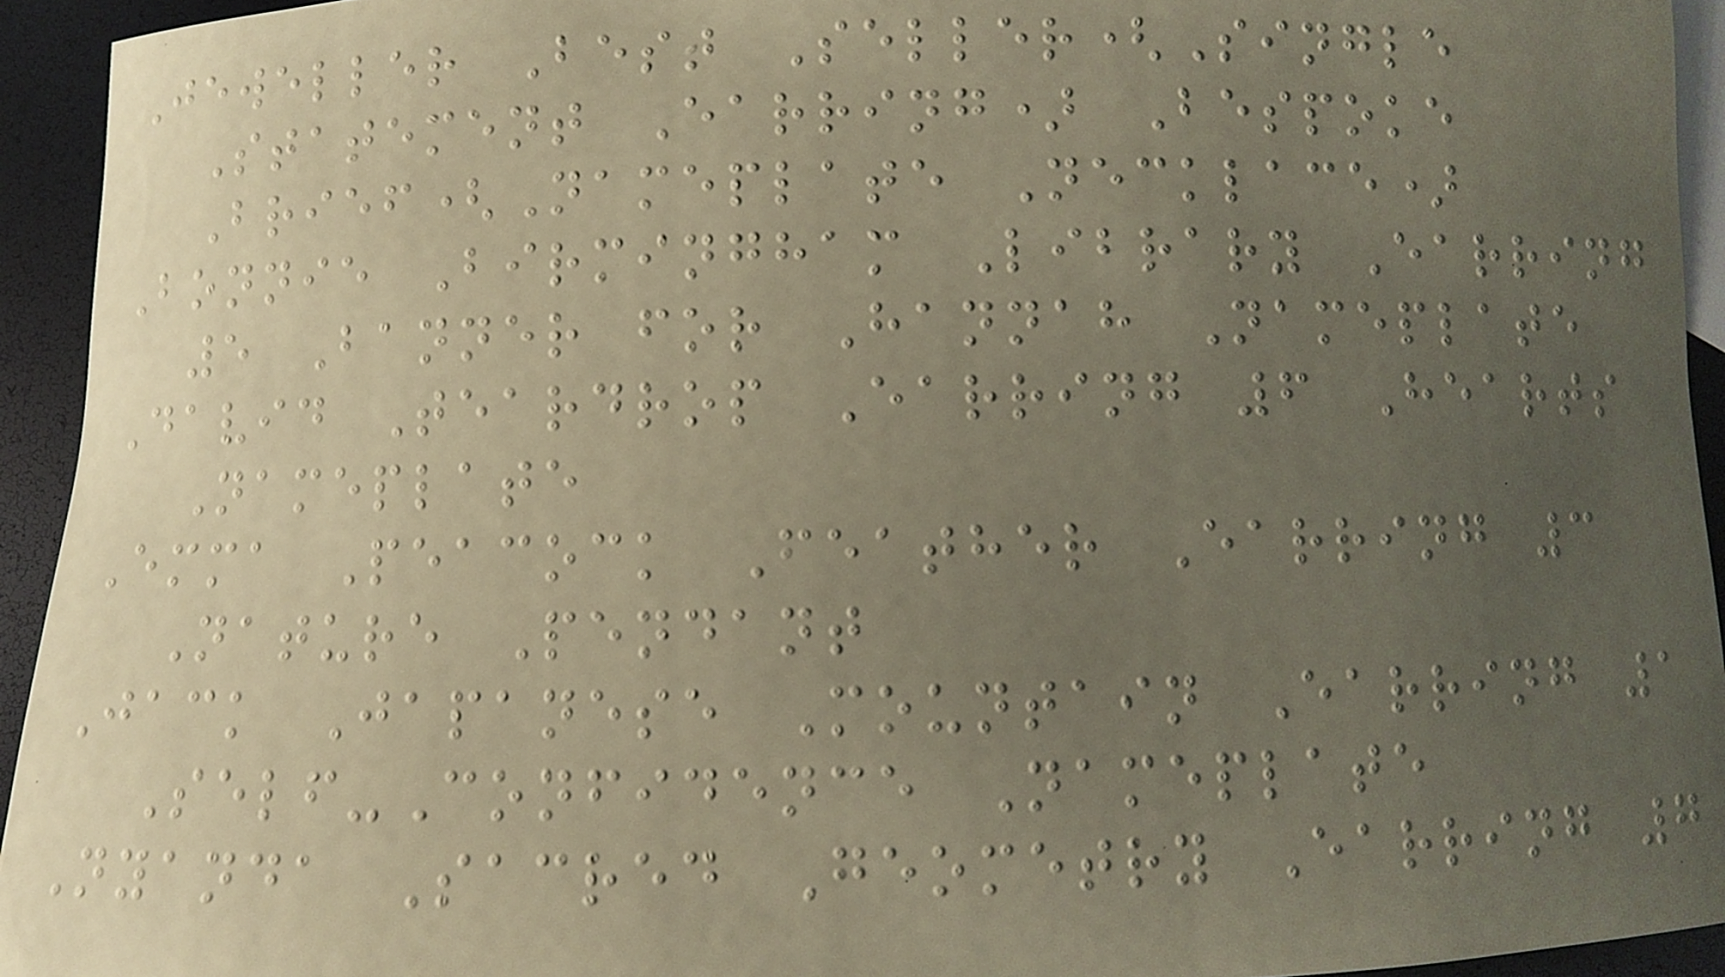Jeweller Best Seller(Single
Statement Earring) Bespoke
Brief(Nameplate Necklace)
Bonnie Birmingham Library Earring
5 Banner for Hannah Nameplate
David Teardrop Earring 6 Hearts
Nameplate
Emma Peacock Feather Earring 3
Nature Pendant
Jack Japanese Mountain Earring 1
Self-Confidence Nameplate
Nyanda Sacred Geometry Earring 7
